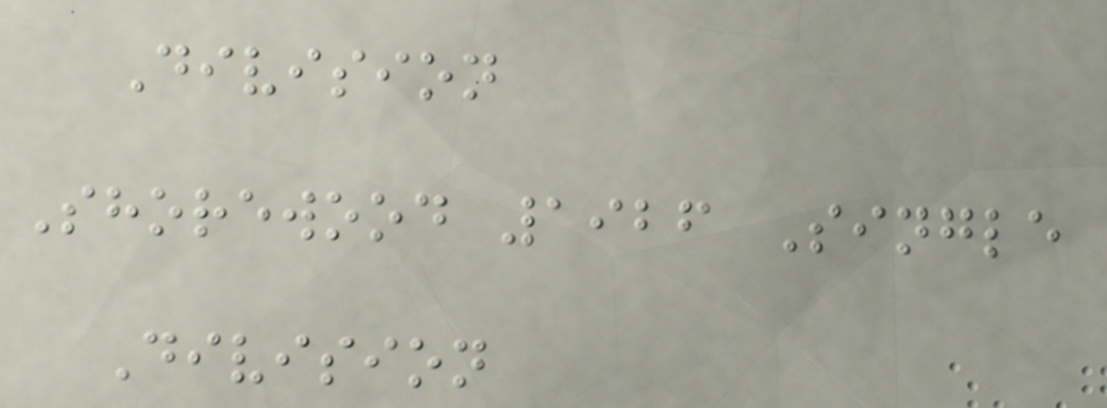Division
Shorewood 1926 Single
Division
